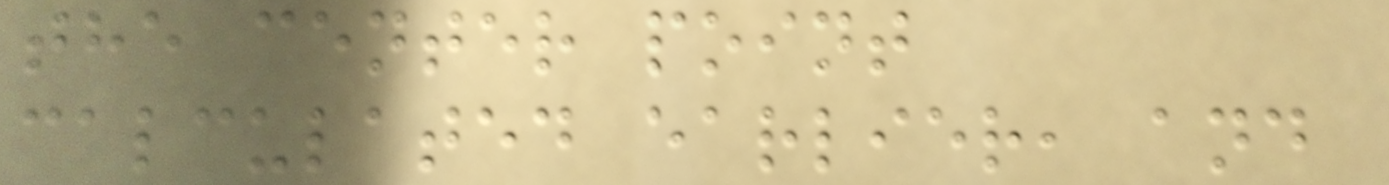the center point
calculated earlier, and
